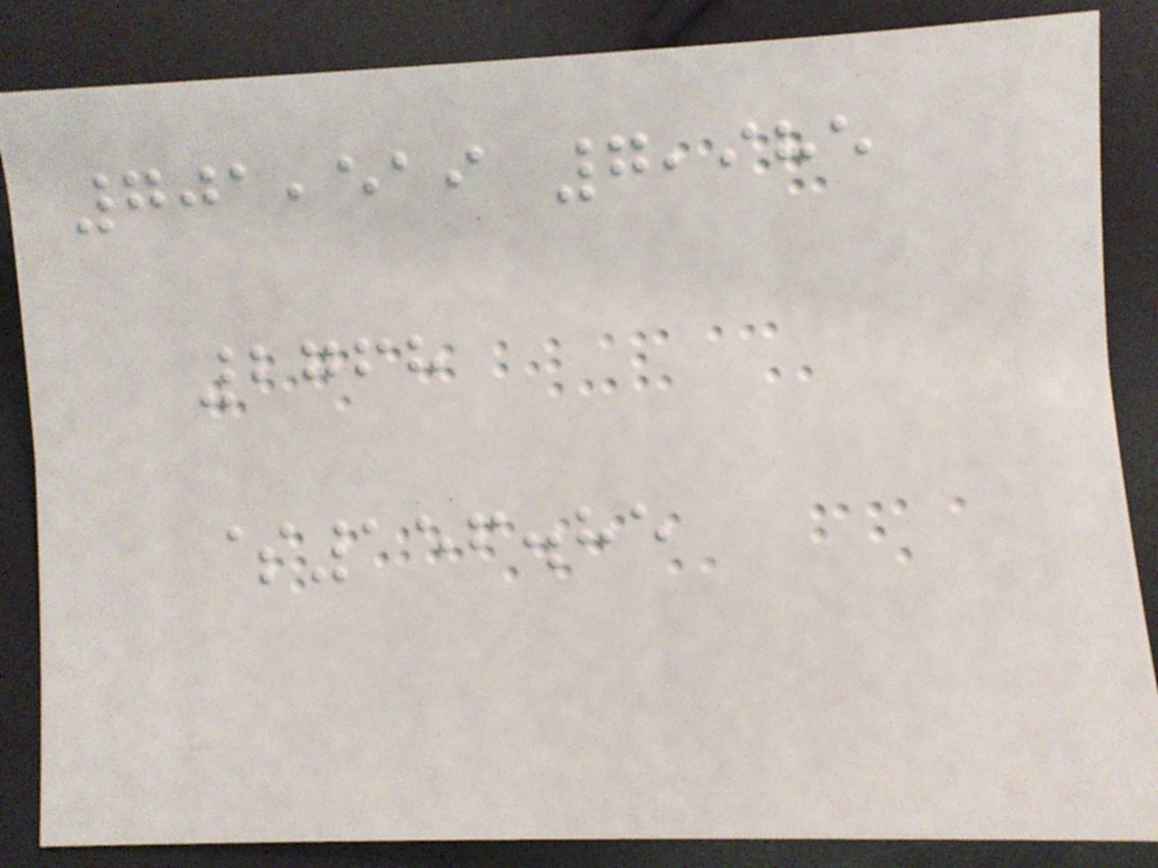701,519 7,985
2768
$156.85
